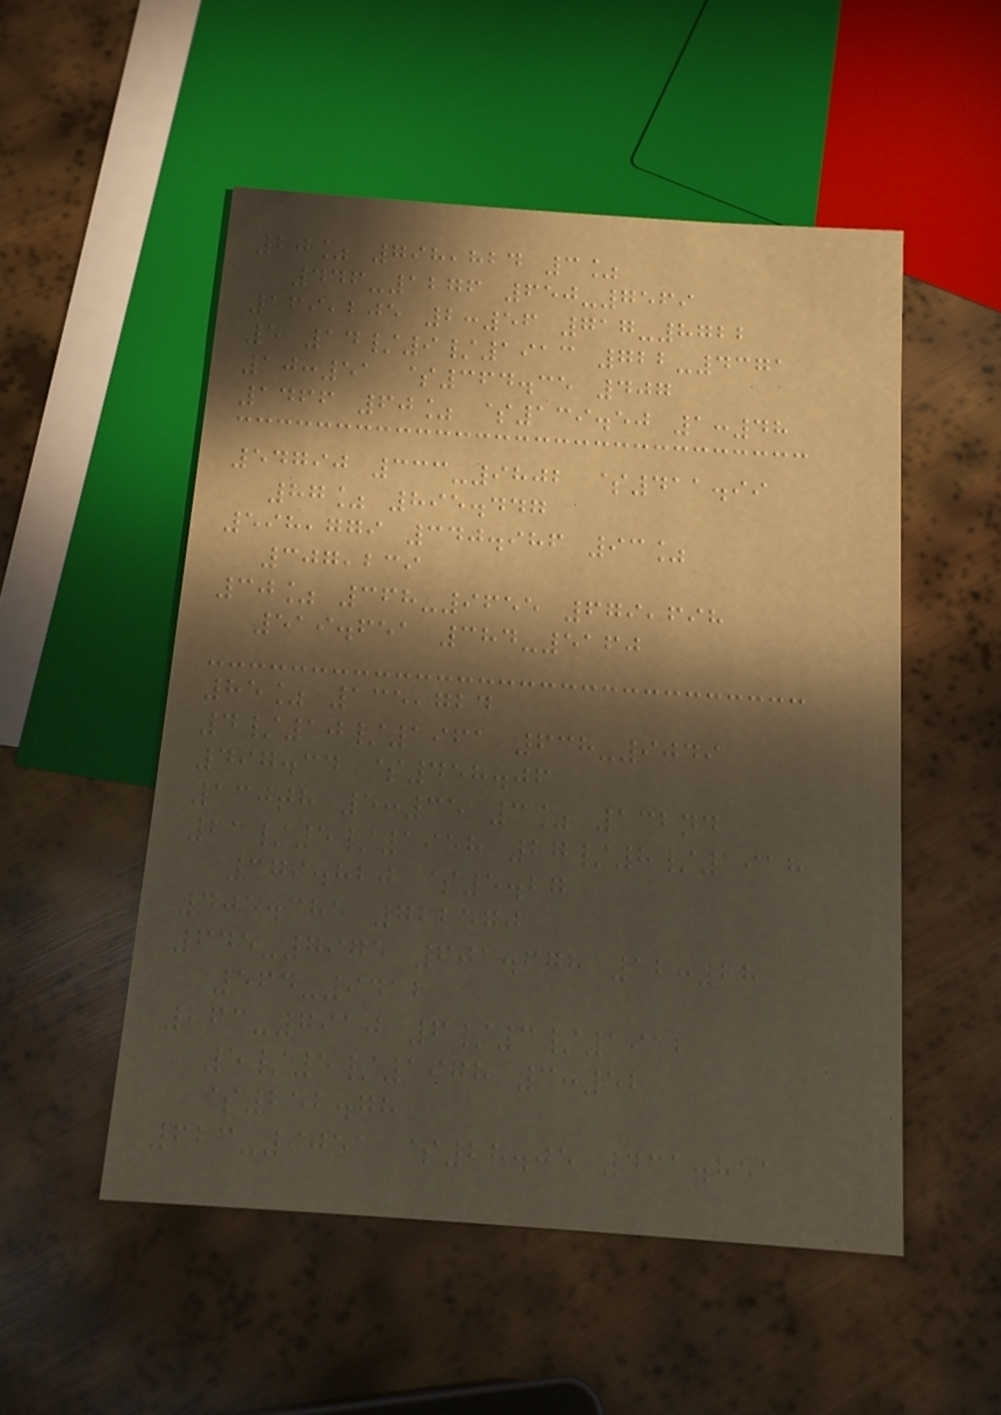20% 798,824 3%
446-1276 650-7569
169,205 2:56 717-8722
5 14/9/1913 722-4371
10:51 $364.35 407
1466 60% $139.50 1:48
54790 333-9802 $411.99
87% 895.447
598,779 340.986 93%
307,239
30% 368-9655 679,698
519.651 384-5160
85% 135,724
4/10/1961 638-9049
497.34 $458.06
130th 5:35 3% 132nd
21/5/1958 27/8/1918
379.820 $5.27
405.385 722570
645-7975 601.678 12:28
564-9412
263-7910 6/3/1912
5/5/1978 3:52
$252.78
623-9051 $28.05 431.851
